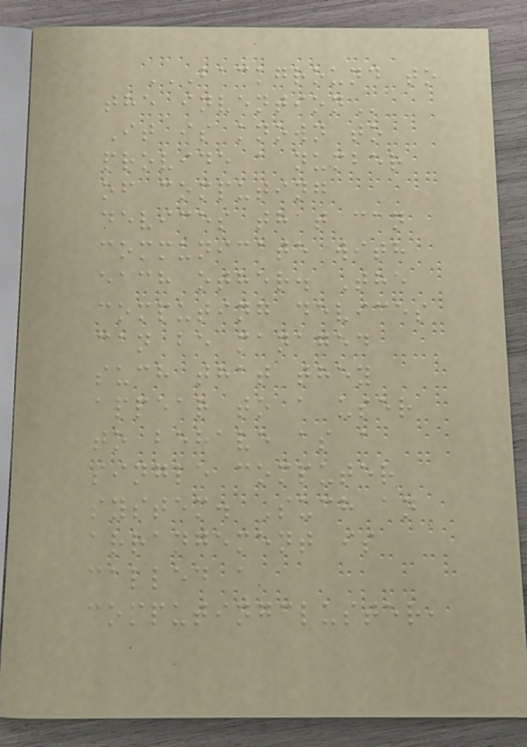BACKGROUND TO
THE INVENTION
It is known to
provide a number
of computing
devices that can
communicate with
each other. The
computing devices
can be managed
such that they
appear to a user
to behave as a
single computer
system. Such an
arrangement is
called a
computingcluster,
